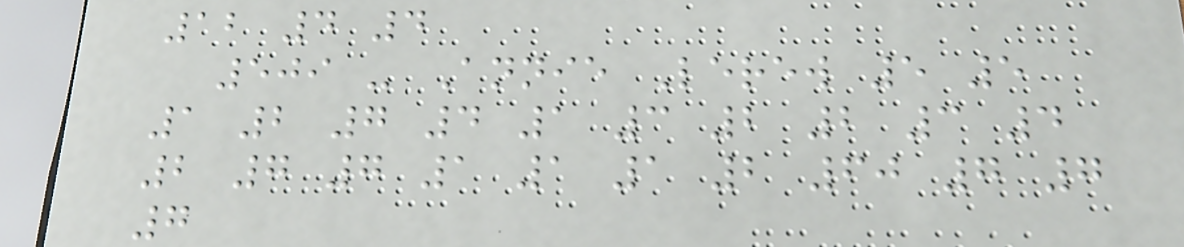12 4 4
509 - Annie Lerew 5 5
1 2 7 4 1 3 2 2 3 4
2 7 7 1 1 1 2 60 7 7
7
